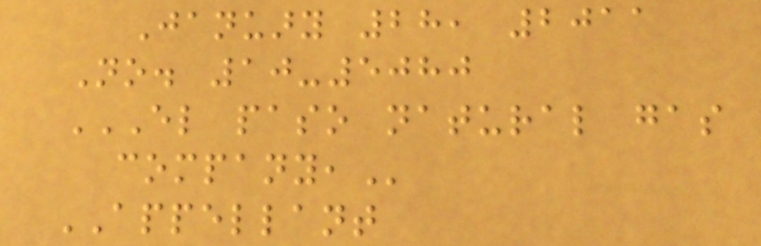January 28, 2011
No. 10-5080
EL PASO NATURAL GAS
COMPANY,
APPELLANT
